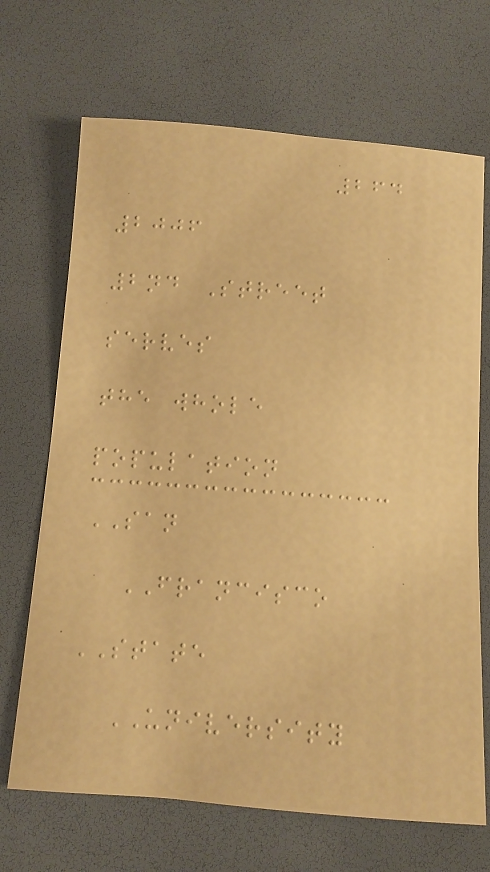264
2006
2nd Street
serves
the whole
population
SAN
FRANCISCO
STATE
UNIVERSITY
